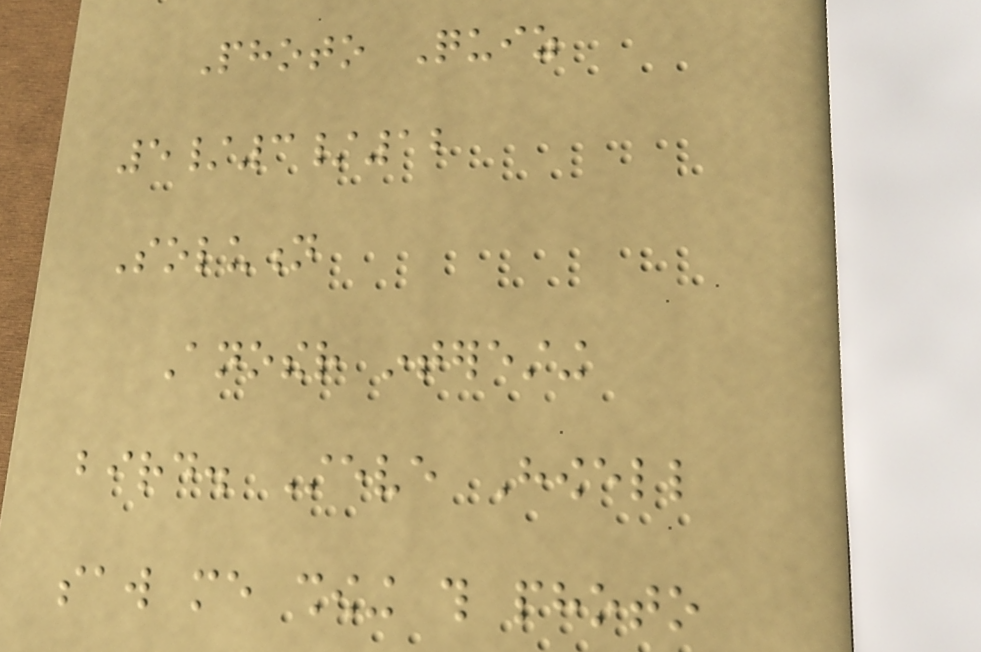Photo Quiz
5/3/12
Solution
Another interesting
bird. Steve Howell
saw me showing this photo
